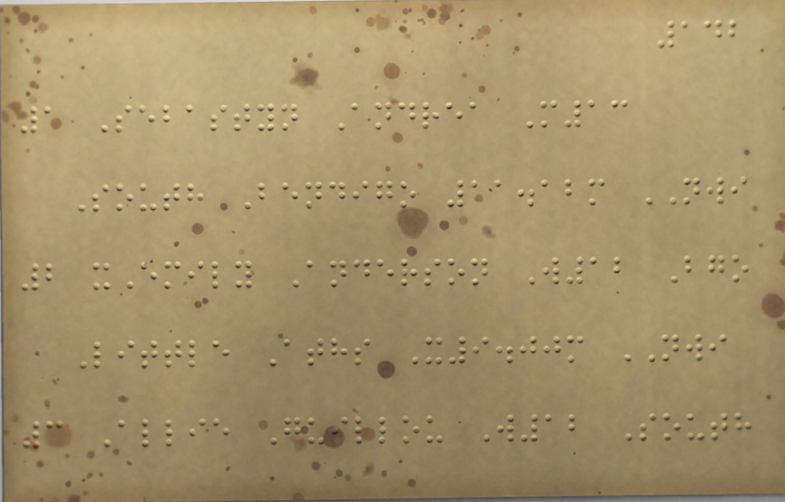142
1 Sebastyn Andrea M13
South Bendigo 11.12m NWI
2 xEmily Anderson W12 Bgo
Little Aths X9.00m NWI
3 Allie Guillou W12 South
